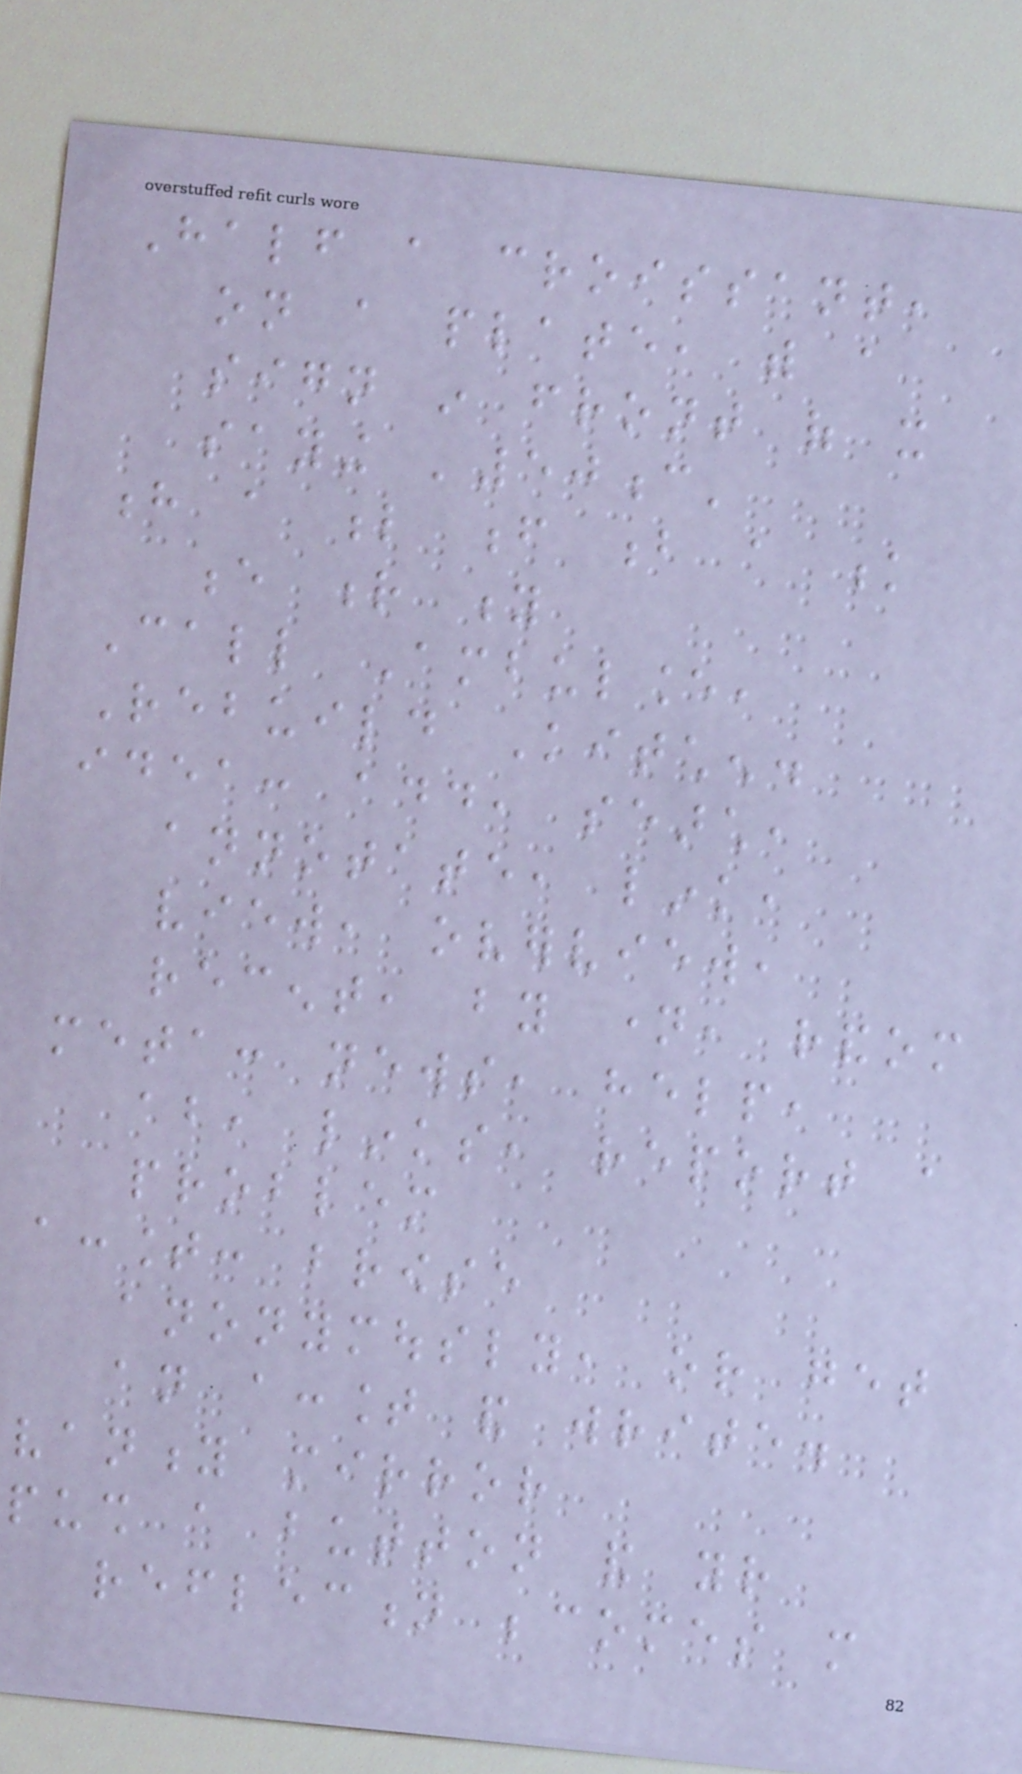Half a croissant,
on a plate, with a
sign in front of it
saying '50c'
h a l f b a k
e r y
Call Ambulance,
Rebuild Kitchen.
idea: add, search,
annotate, link,
view, overview,
recent, by name, random
meta: news, help,
about, links, report a
problem
account: browse
anonymously, or get
an account and write.
vanity mirror
push a button and your
reflection becomes more
